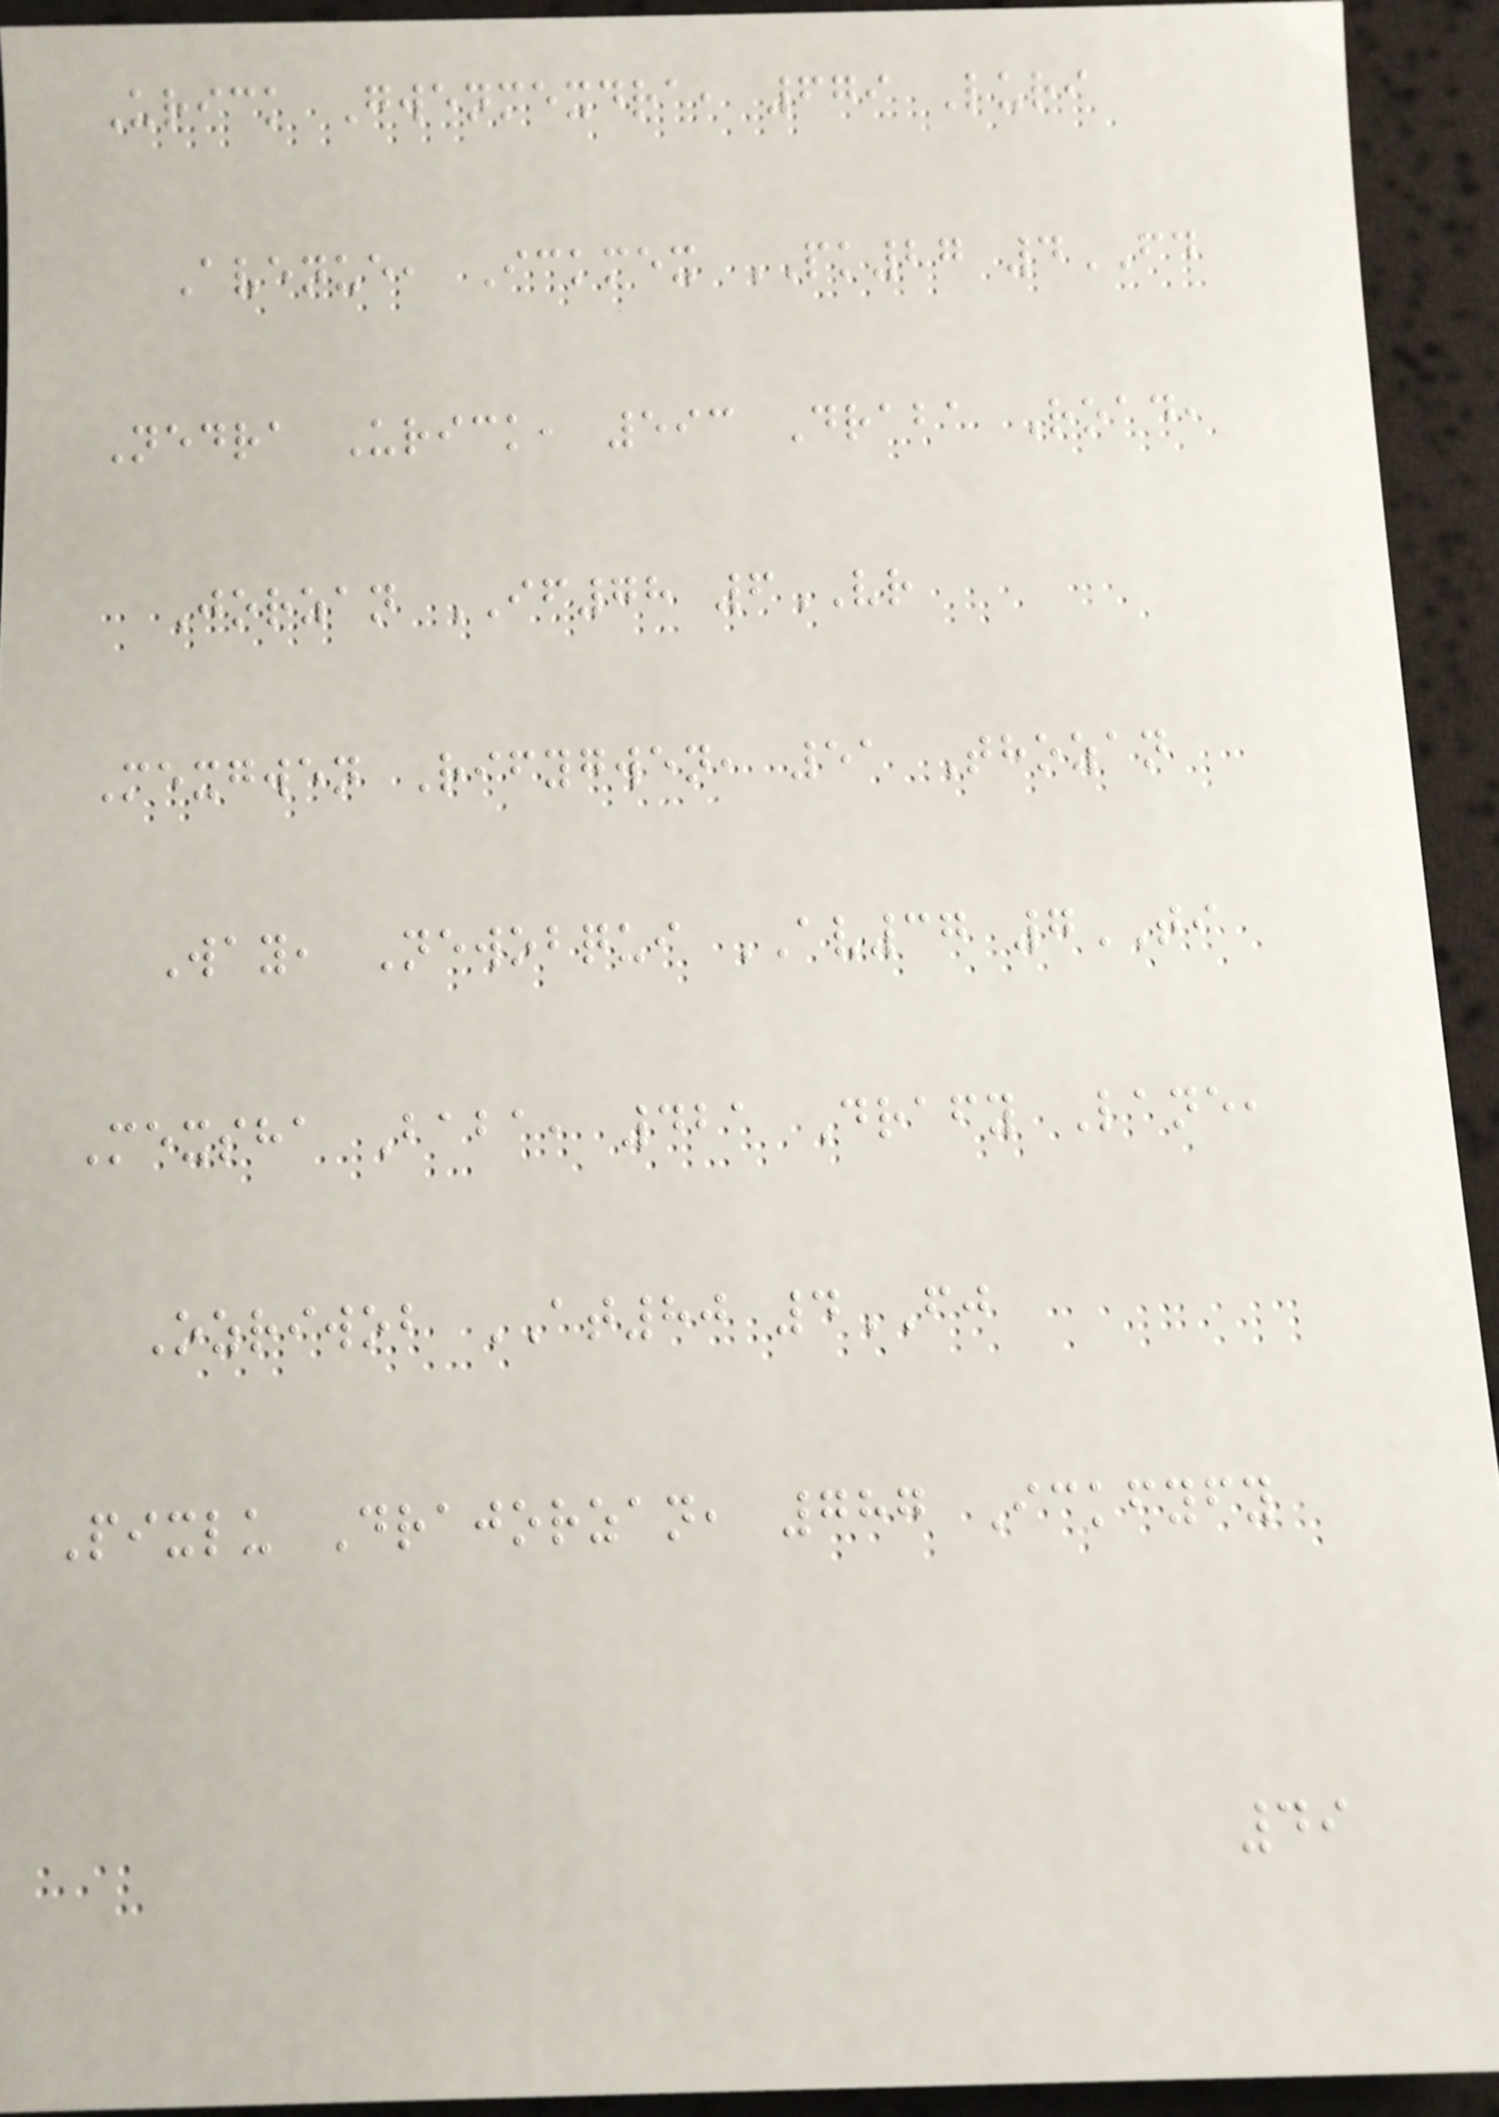Urick Gwenmexdra, 679 Luri
Avenue, Ickmex PK27 4FD
Nedra Urick, 593 Draba Road,
Jorzan IF78 6VR
Mexgwen Rifygwen, 51 Thozan
Way, Newobqui AV37 7TI
Mexsha Baba, 421 Drafy Lane,
Ozriwob AT80 4FJ
Pixlu Drajorzan, 787 Ickfyfy
49
